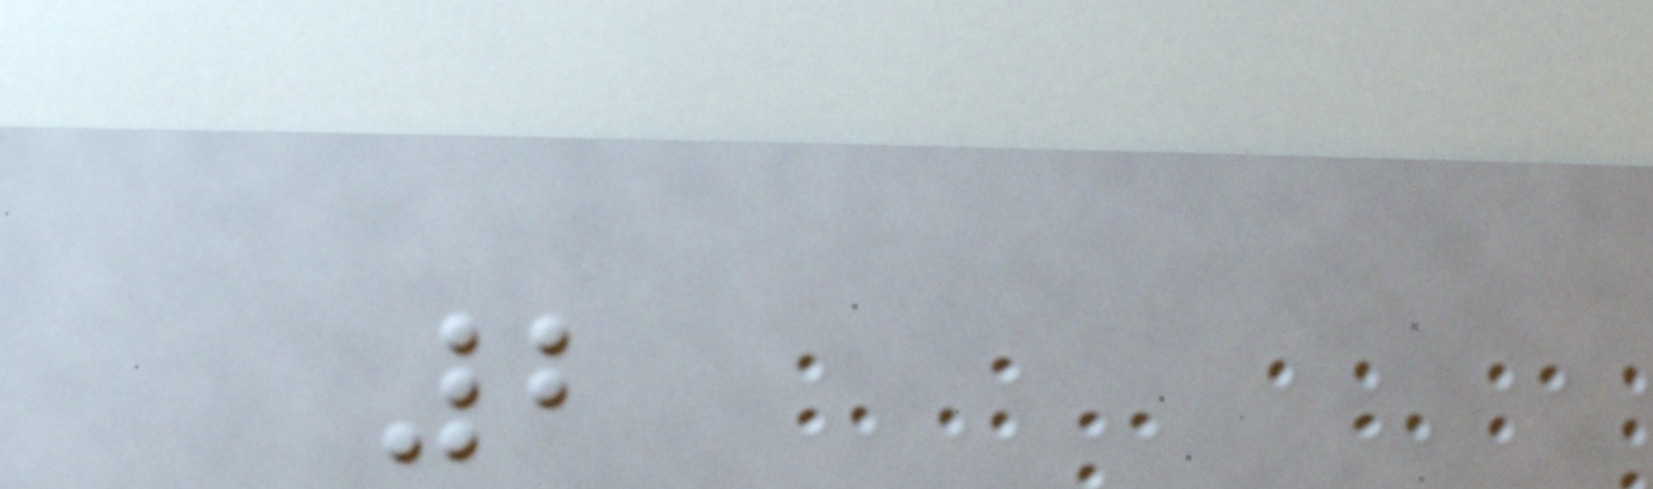2
